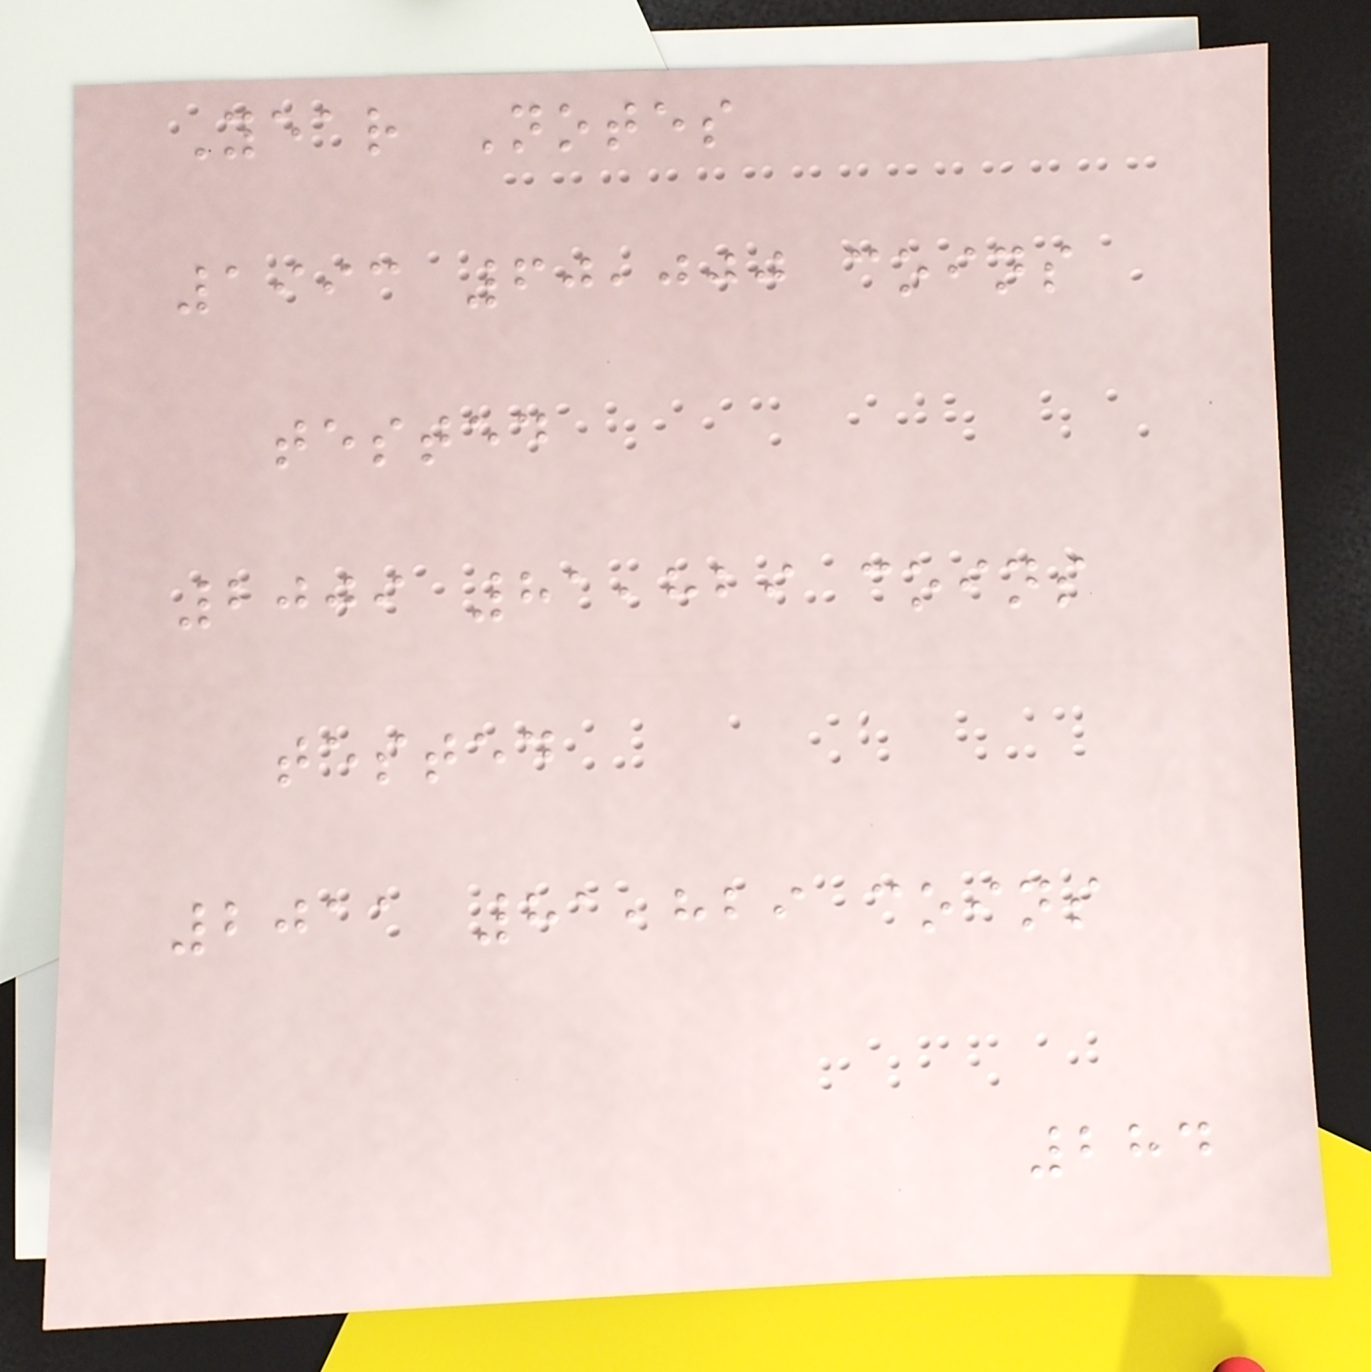Year Notes
1993 60,000 coins
tested
2009 81,829 coins
tested
2011 81,829 coins
284
